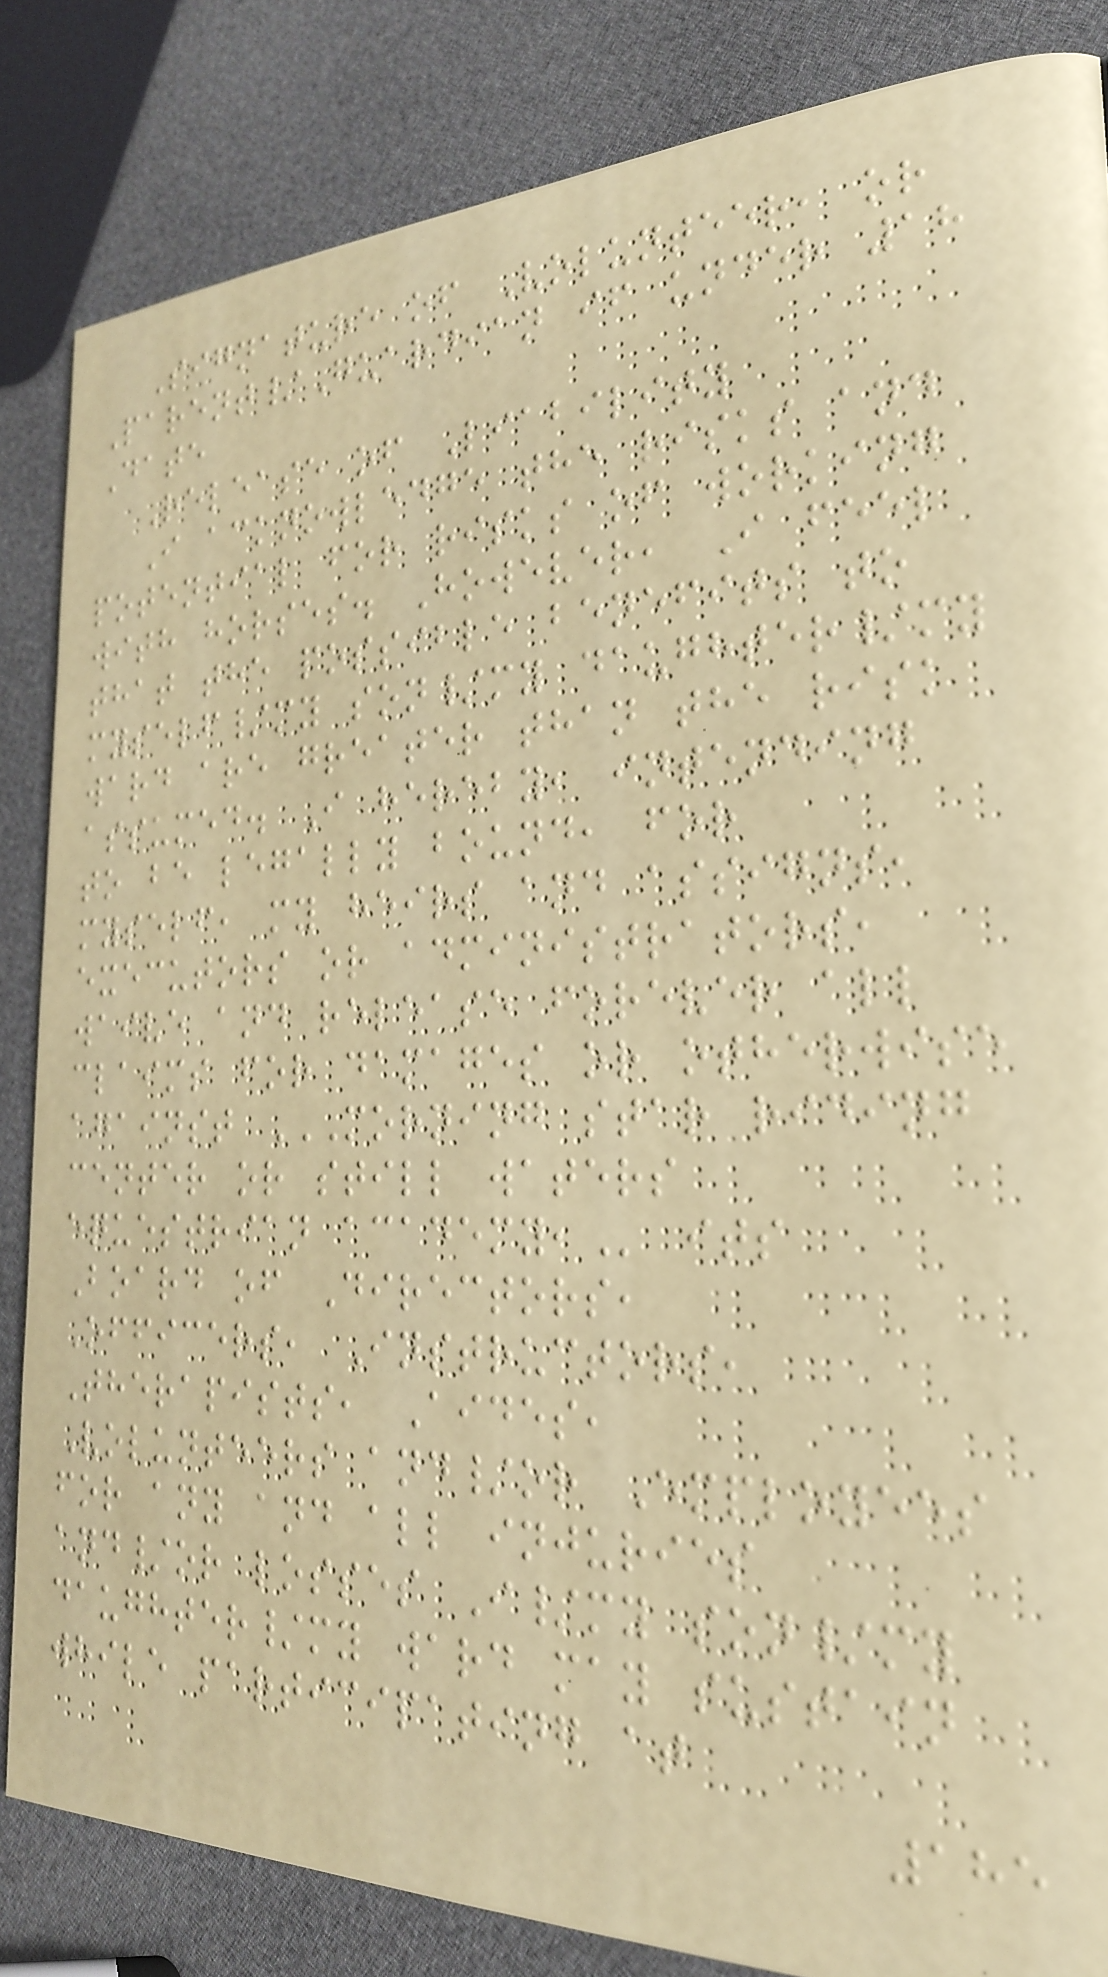Signature of Volunteer, or
Parent/Guardian if under 18
Date
Release of Liability
I acknowledge the risks and
potential for risks of working
with horses. However, I feel
that the possible benefits to
myself/my son/my daughter/my
ward are greater than the risk
assumed. I hereby, intending
to be legally bound, for
myself, my heirs and assigns,
executors or administrators,
waive and release forever all
claims for damages or otherwise
against MORNING STAR RIDING
CENTER OR STILL WATERS
EQUESTRIAN ACADEMY, its
Board of Directors,
Officers, Instructors,
Therapists, Aides,
Volunteers and/or Employees
for any and all injuries
and/or losses I/my son/my
daughter/my ward may sustain
while participating at
185
